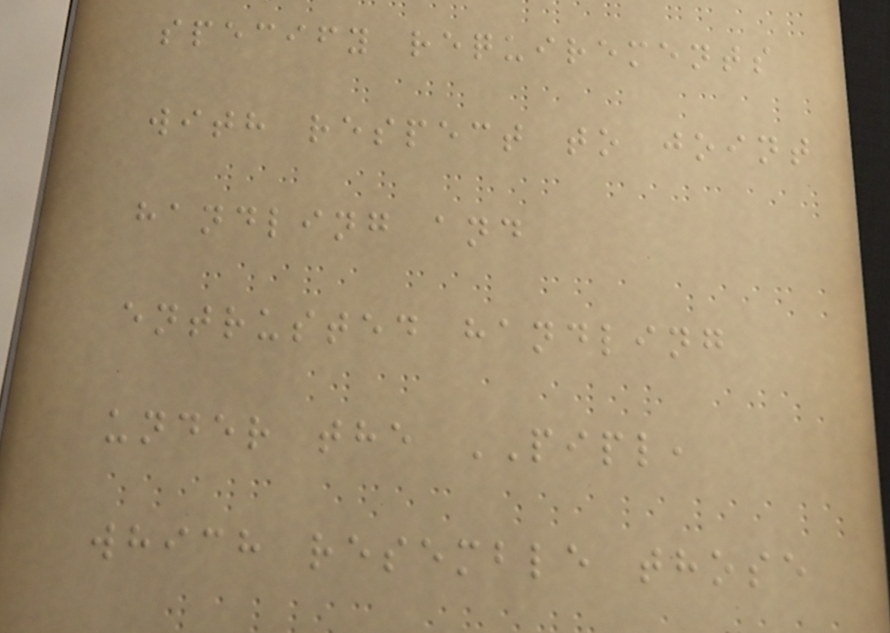specify requirements
with respect to joint
handling and
entrusted handling
under the PIPL,
which resemble those
